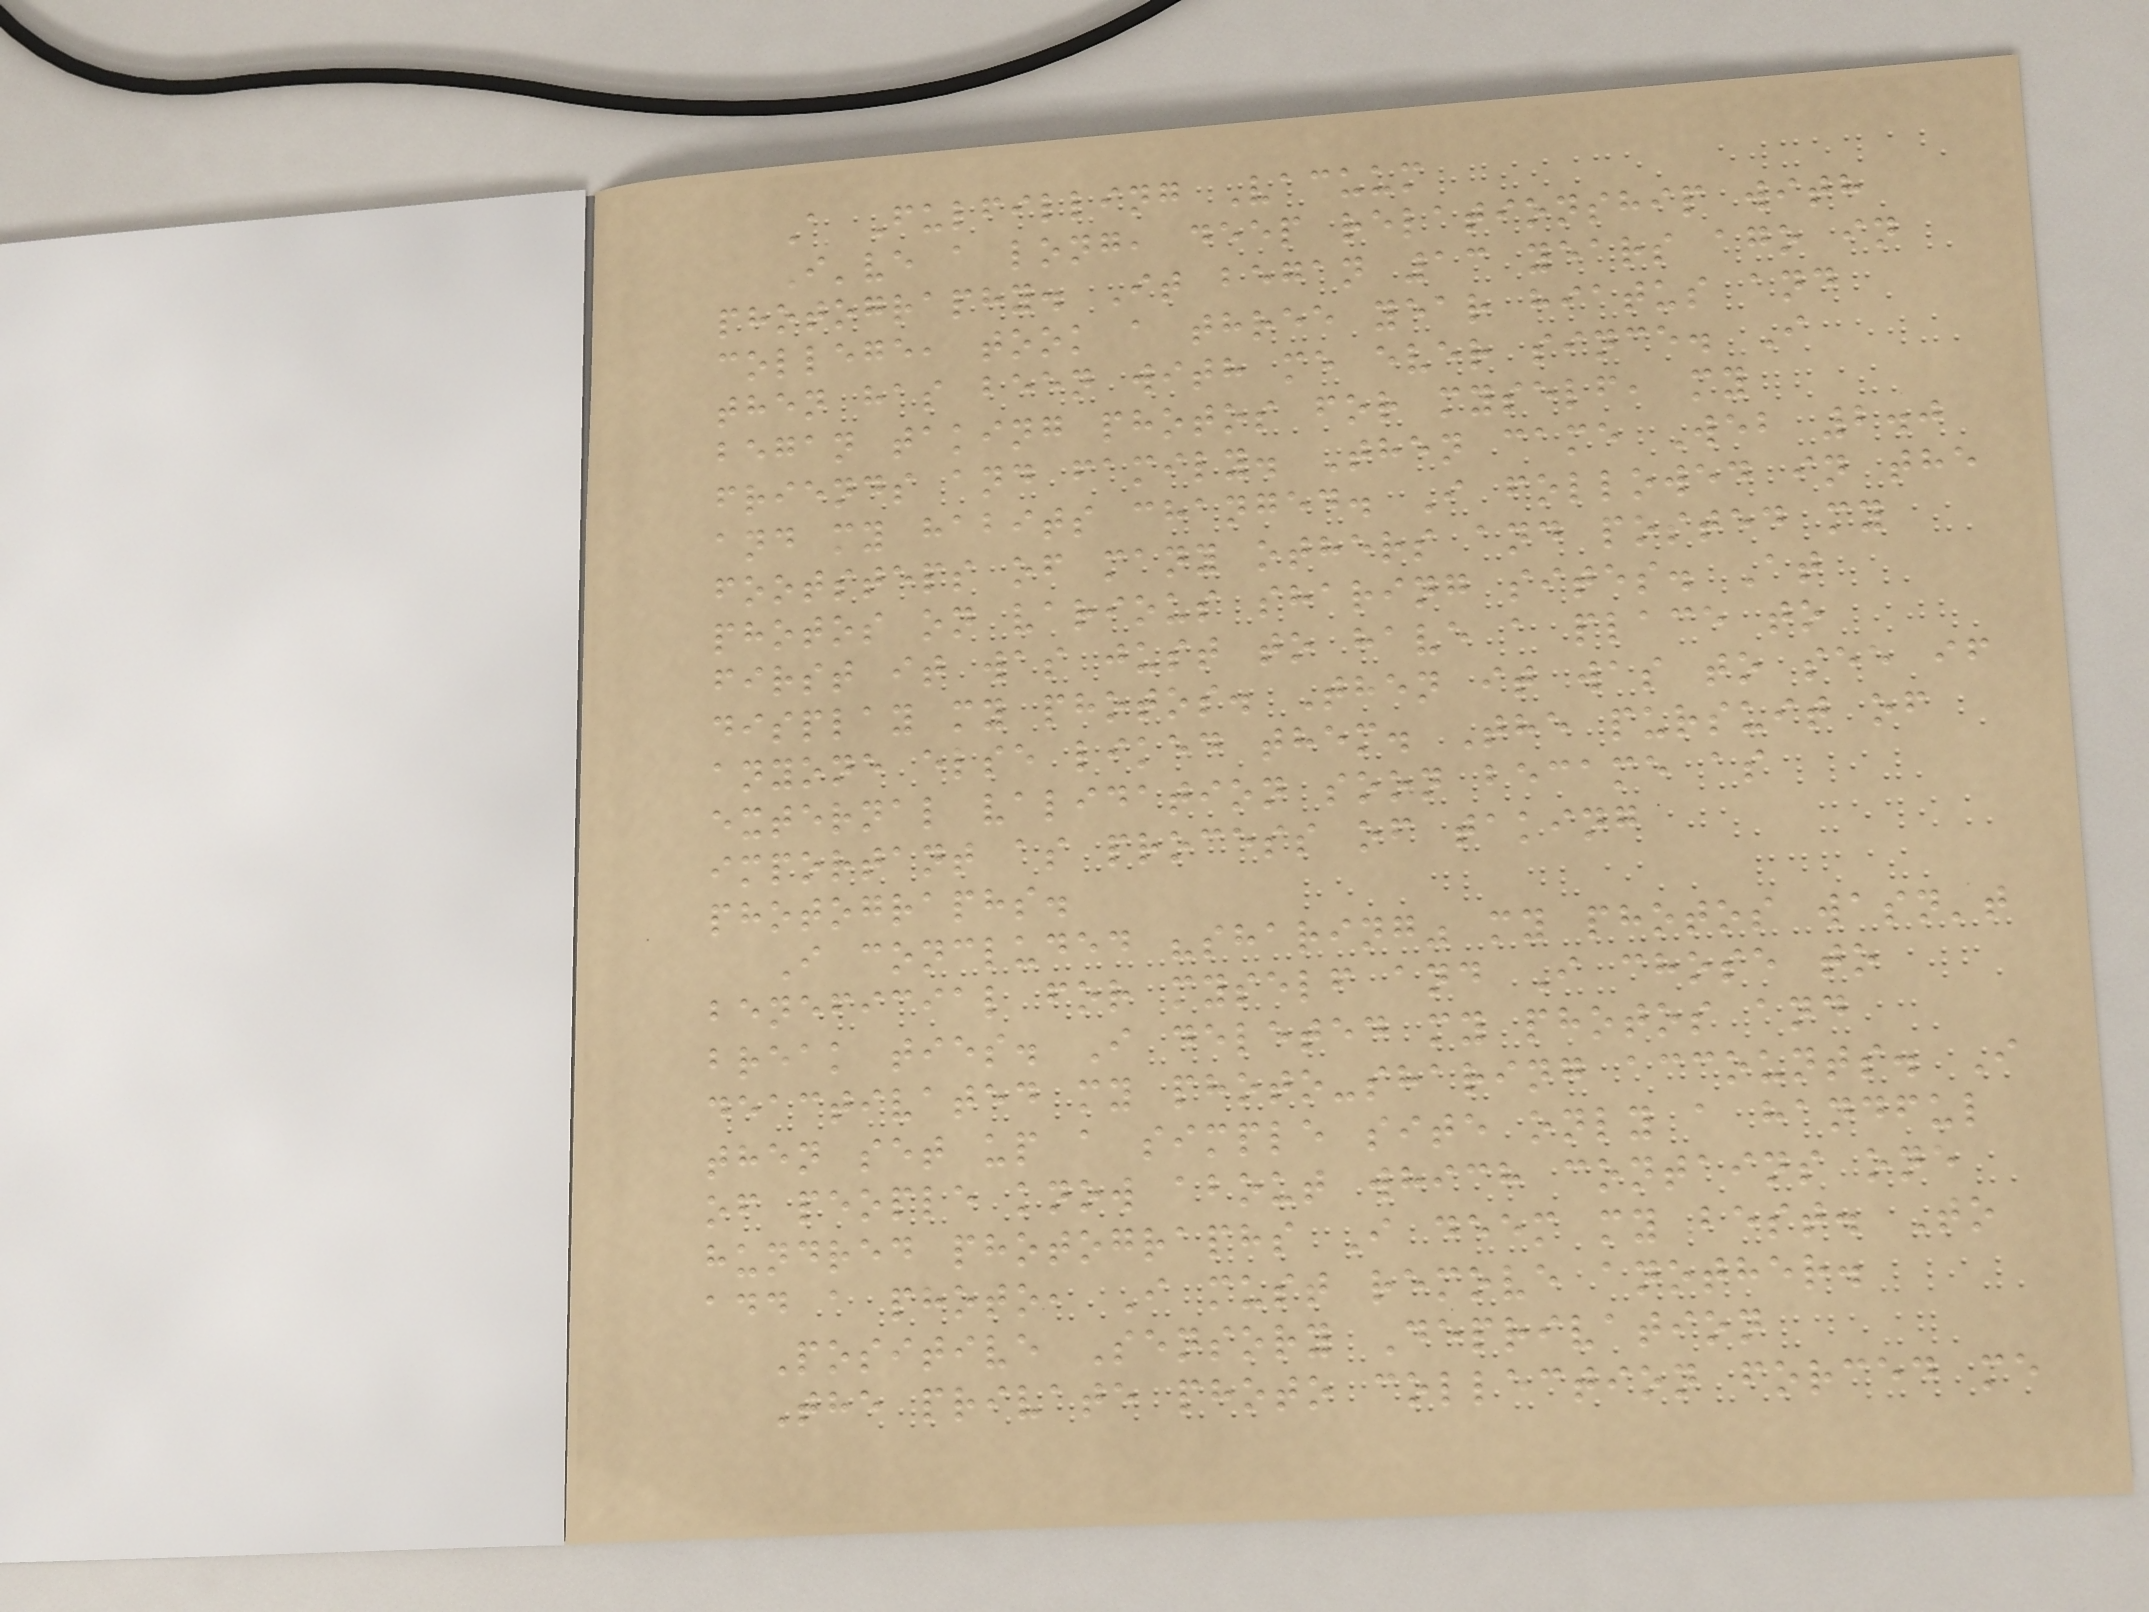A Fulfilling Vacuum
I've a long, deep relationship with
photography. It began 13 years ago in
college, took a three year hiatus and
then has been with me ever since. I
began taking photos for myself, my
friends and family. Then came Web 2.0
and my habits changed. I followed in the
footsteps of many others and posted my
photos on various sharing sites. At
first it was just to have a place to
display my photos. Then it was to see if
anyone else liked them. The pursuit of
external validation soon became as
important as process of taking
photographs.
I concluded "sharing" my photos wasn't
beneficial for myself and I chose to
break ties. I deleted my photos and
deactivated my photo-sharing accounts. I
then set up a simple site only a handful
of people know about which contains one
hundred photographs I deem my best. To
add a photo, I must remove another.
Positive Sensory Deprivation
The private photo collection forced me
